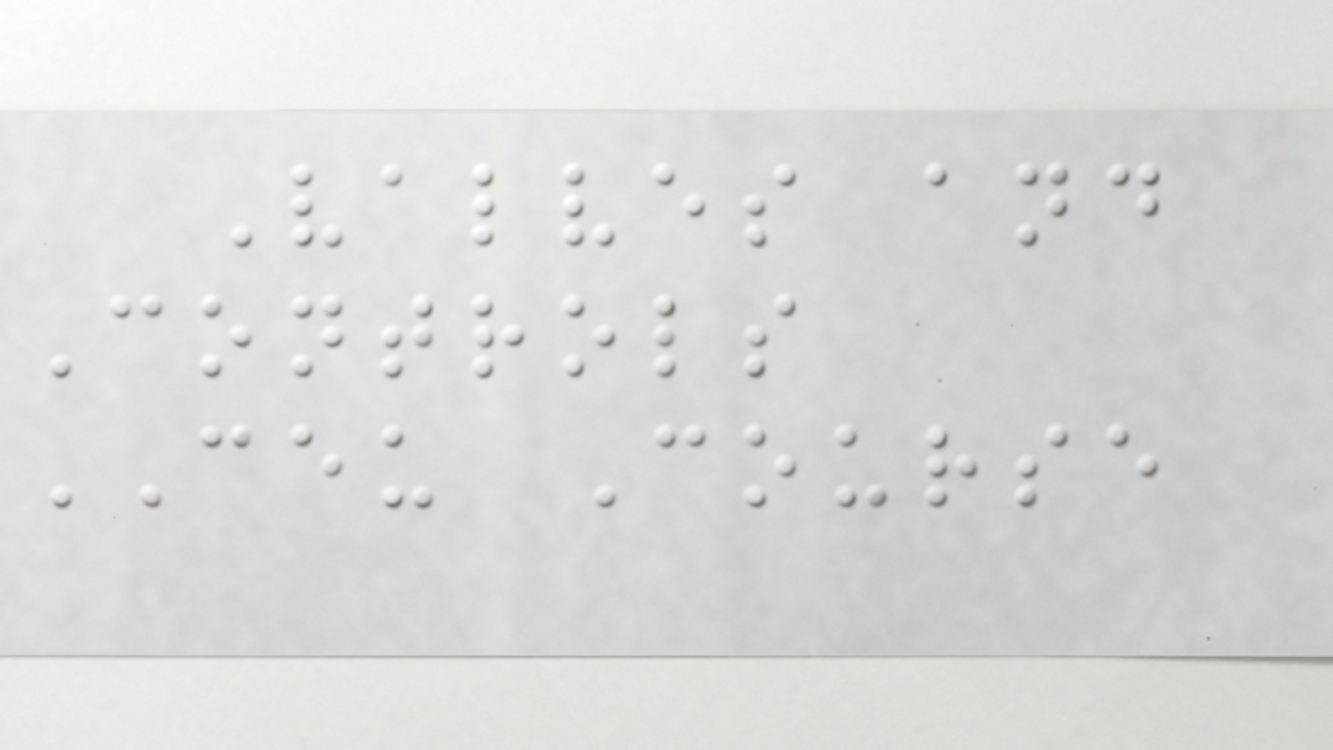Valves and
Controls
CEU Course
